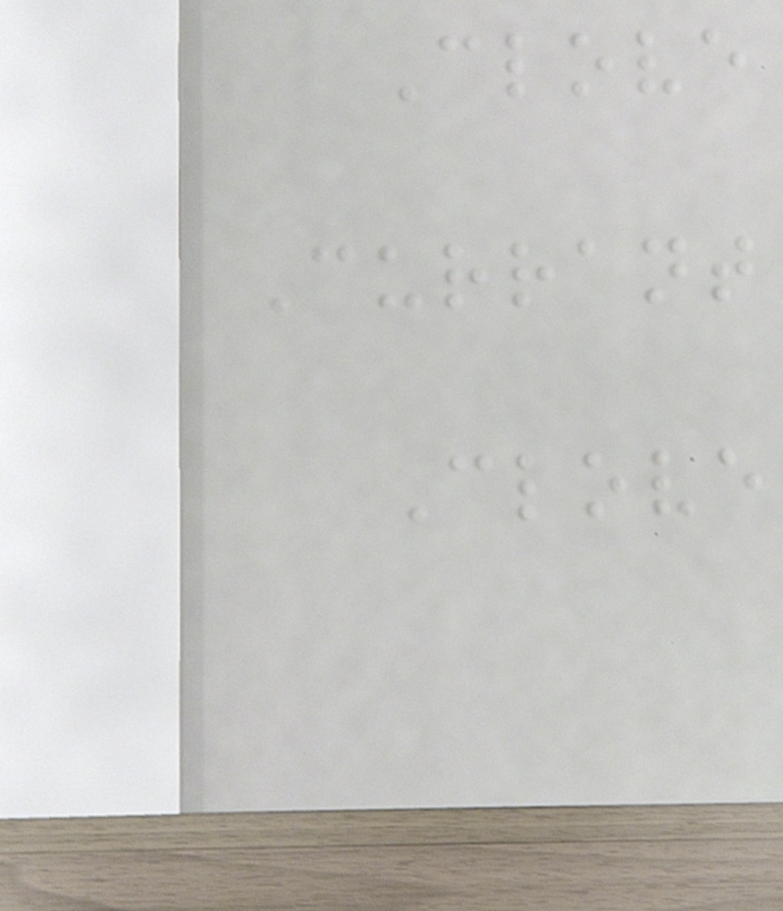Clove
Currant
Clove
